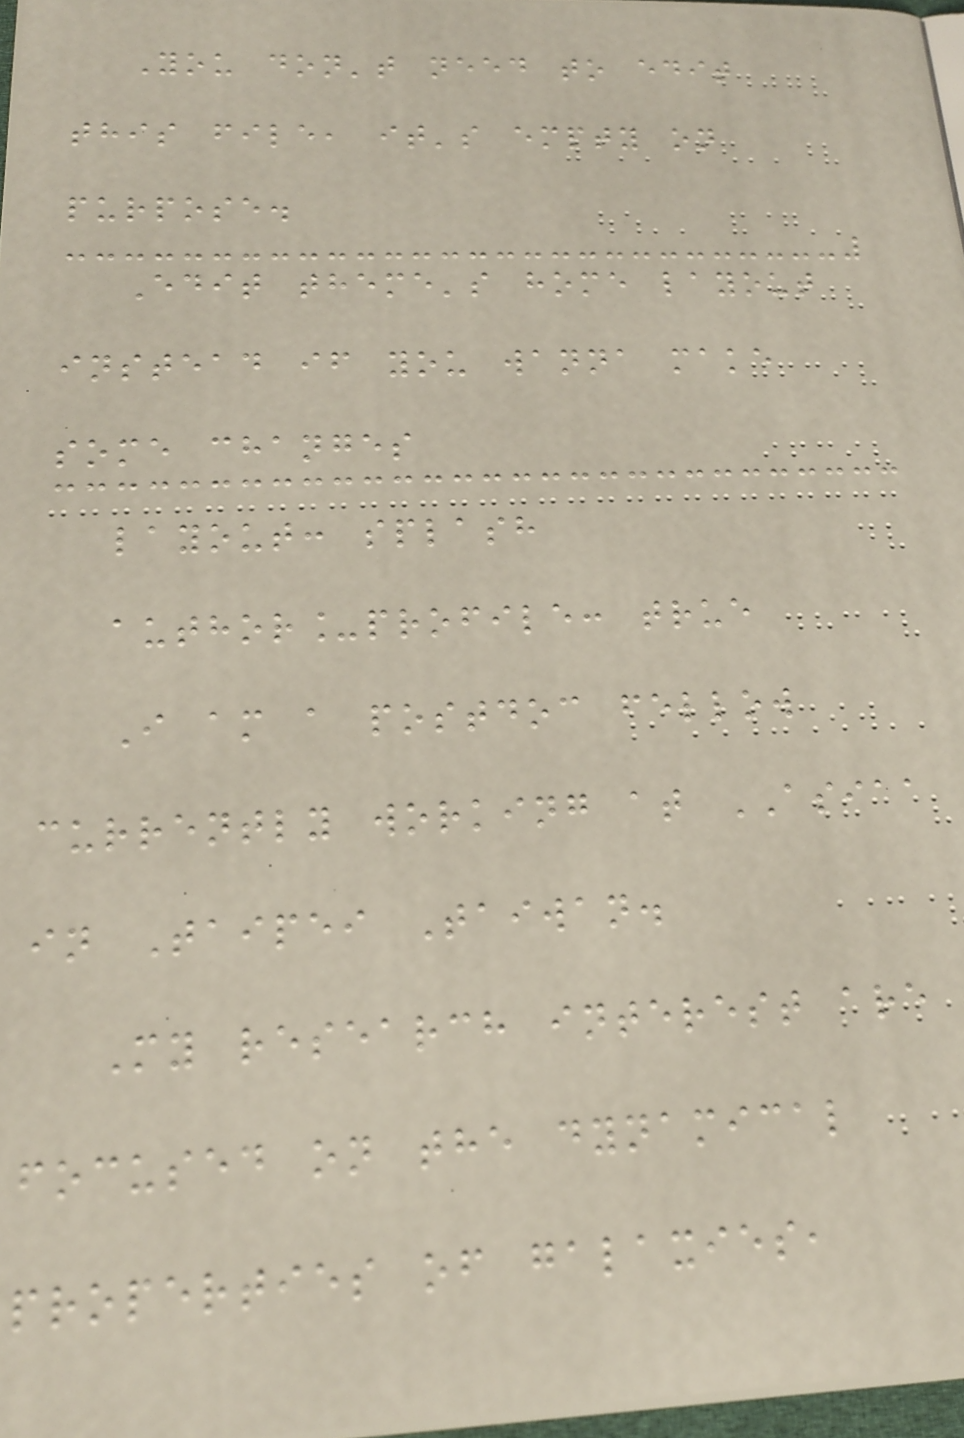You don't need to edit
this file, it's empty on
purpose.
Edit theme's home layout
instead if you wanna make
some changes
layout: splash
author_profile: true
I am a postdoc fellow
currently working at ASIAA
in Taipei Taiwan.
My research interest are
focused on the dynamical
properties of galaxies,
